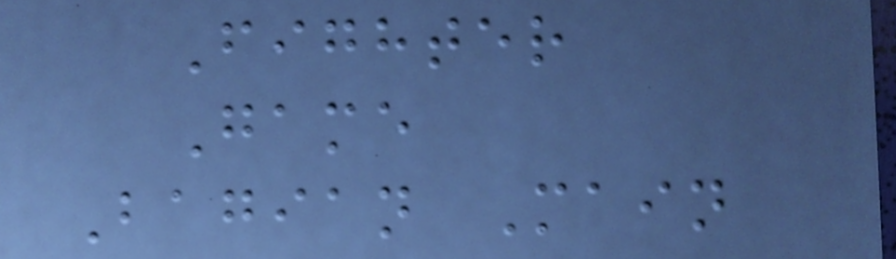Fighter
Game
Bagian Main
